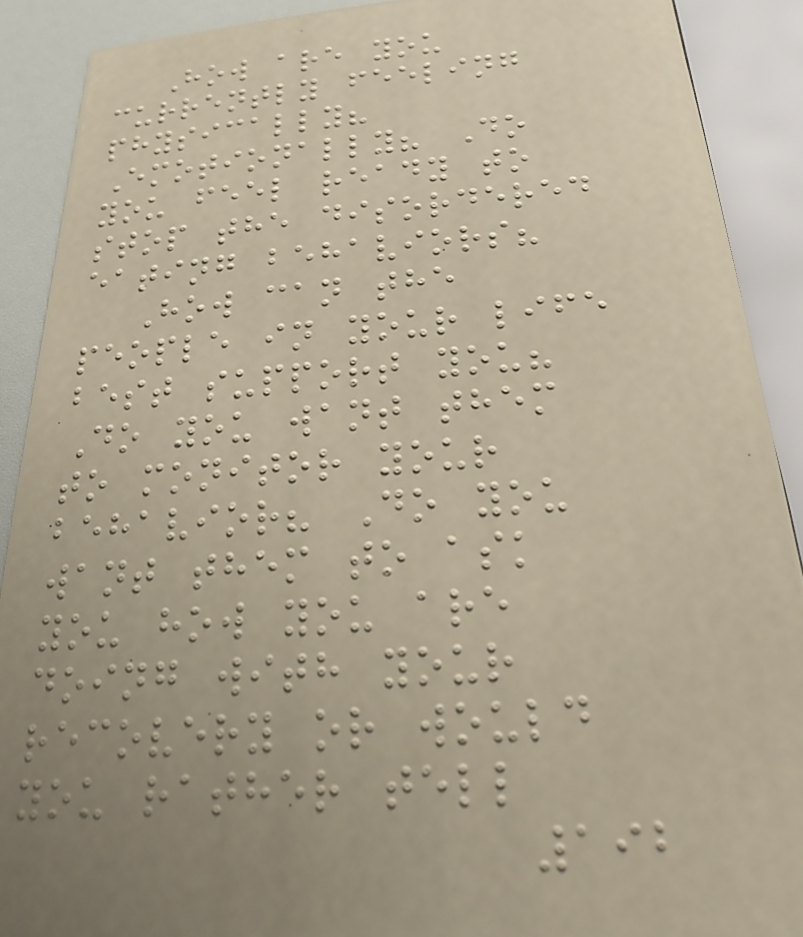How are you
currently feeling
physically?
Emotionally? Do
you feel ready to
stop the disordered
eating behaviors?
How can the
people in your life
best support you?
Do you want them
to monitor your
behavior? Do you
want them to ask
you how you are
doing with your
recovery or would
you rather tell
192
